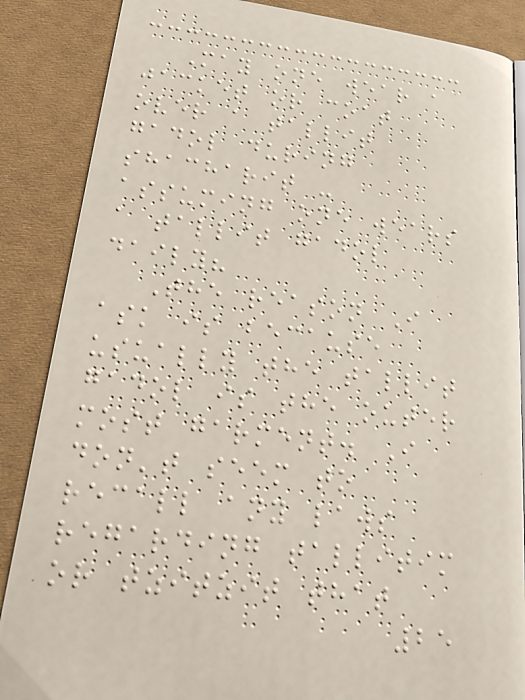May one wear a
jacket or coat
over a tallit
gadol during
shacharit -
assuming one wears
a tallit gadol
daily?
The reason I
ask is because
usually the tallit
gadol is the outer
most garment. I
don't seem to
recall any laws
regarding tallitim
or tzitzit that
25
